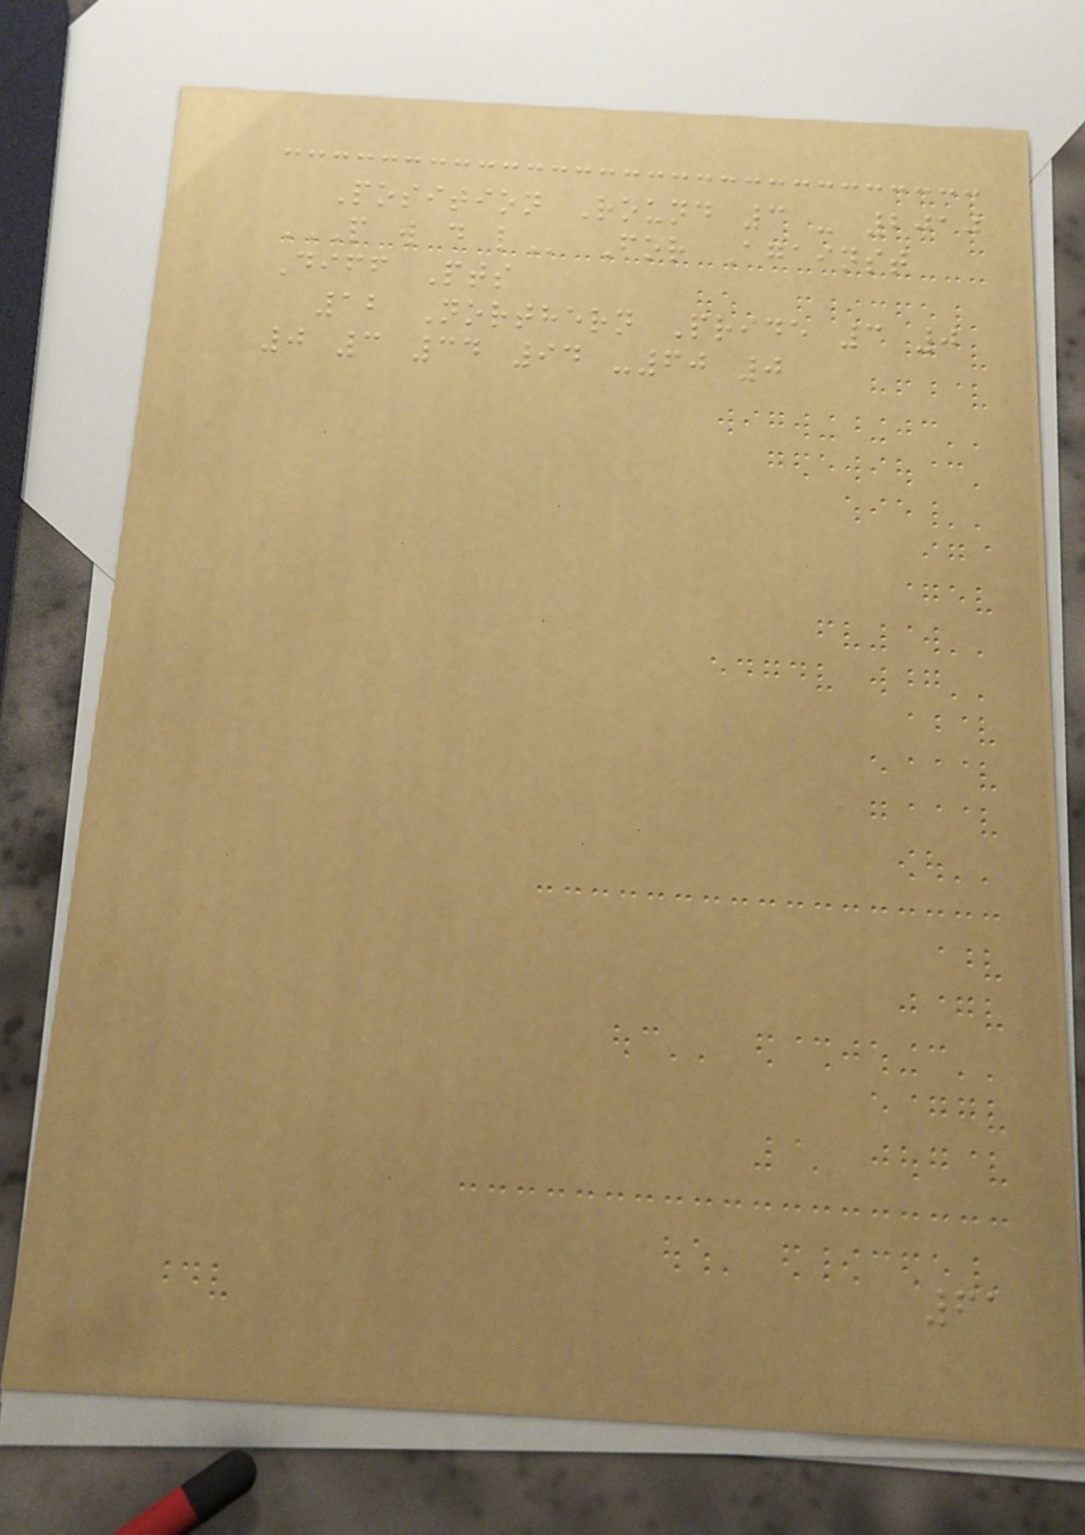Position Round 3 - 2010
P W D L For Against
Diff Pts
12 Northern Pride 3 0
0 3 34 94 -60 0
61
